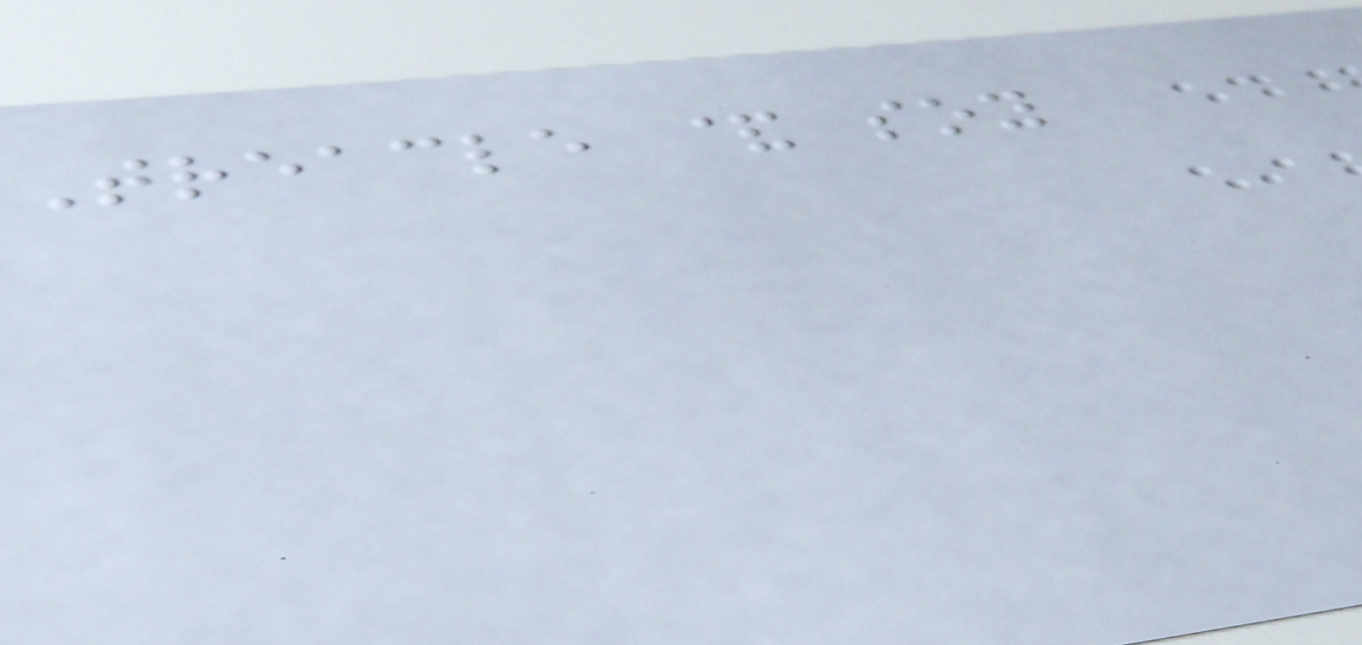Treacle & soy
